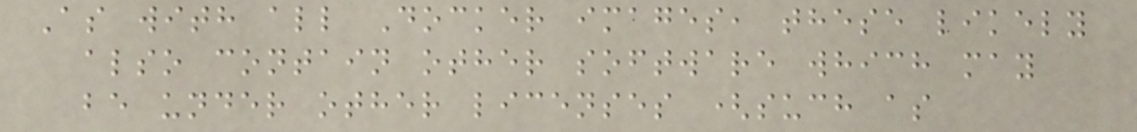As with all Docker images, these likely
also contain other software which may
be under other licenses (such as
